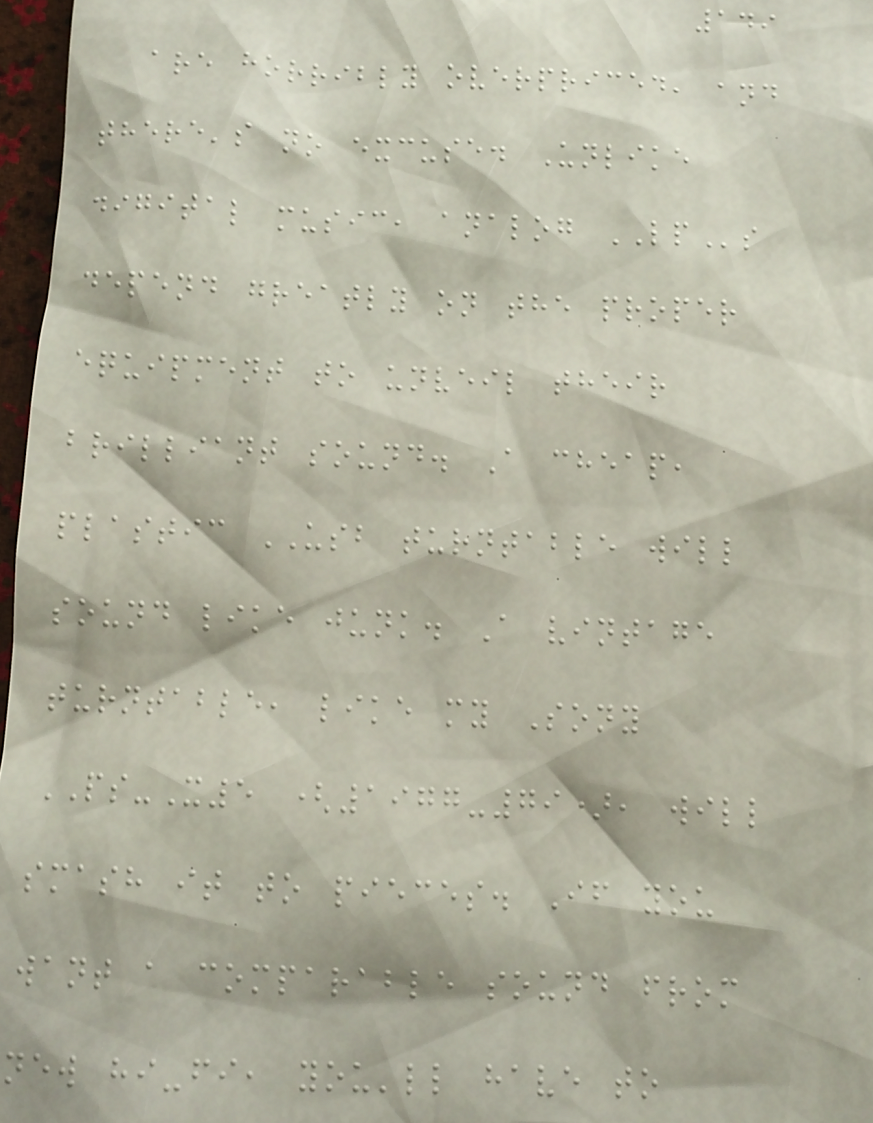149
are horribly overpriced, and
there's no excuse. Unlike
digital music, analog LPs
depend greatly on the proper
equipment to unveil their
brilliant sound. A cheap,
plastic USB turntable will
sound like junk. A vintage
turntable, like my Sony
PS-X5 (1977-79), will
smash it to pieces. If you
want a comparable sound from
new hi-fi, you'll have to
